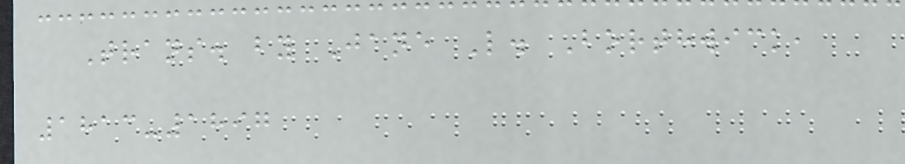Trans. by Jane L. Borthwick,
1813-1897
